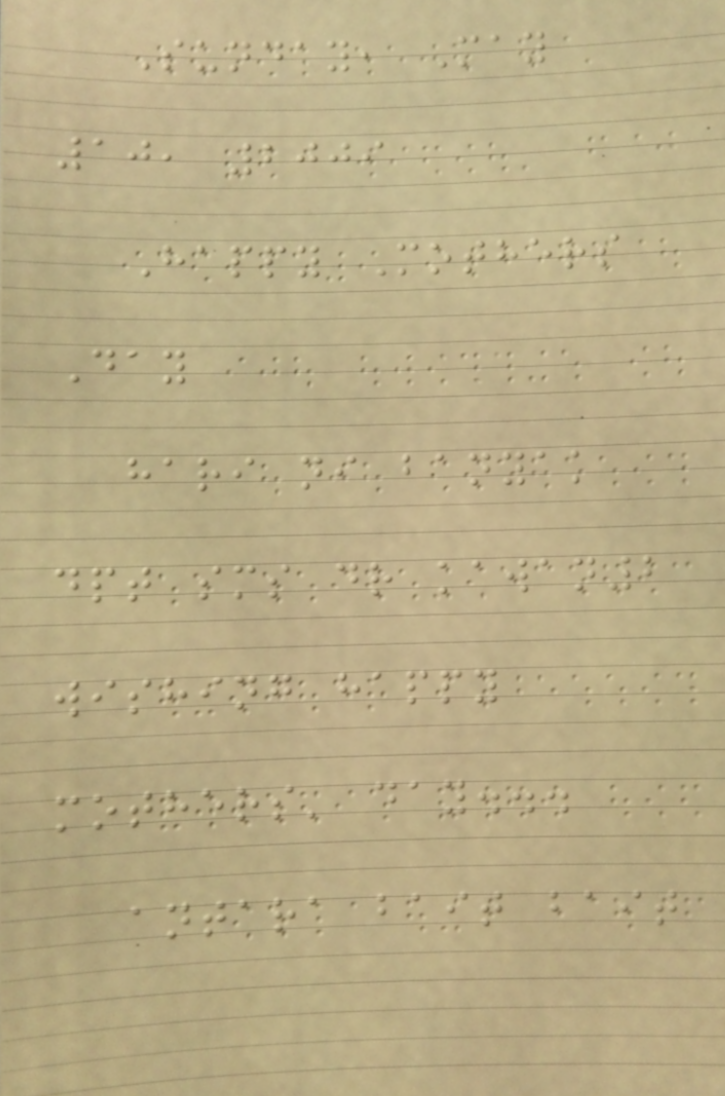Sunday, May
10, 2009
Happy Mothers
Day
hari ni banyak
dpt sms dr kawan2
wishing happy
mothers' day...
antara bait bait
